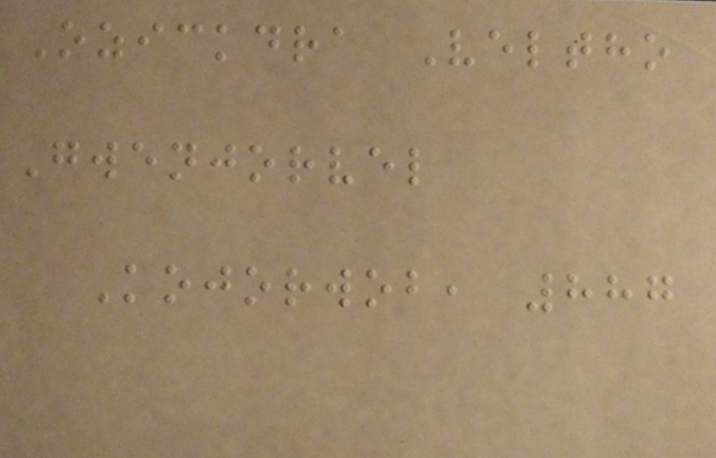Ozickdra Veltho
Gwenjorvel
Kojorwob, 887
